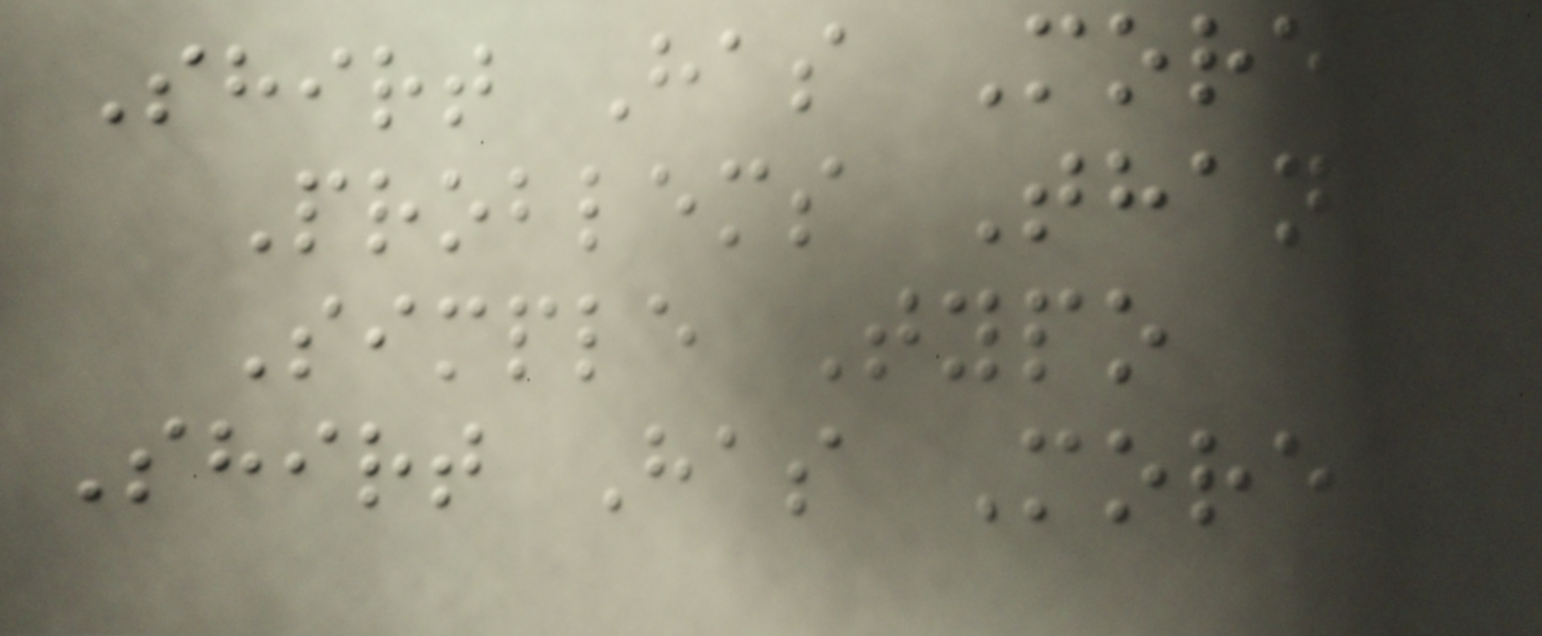Shirt Has More
Problems Than
Simple Typo
Shirt Has More
